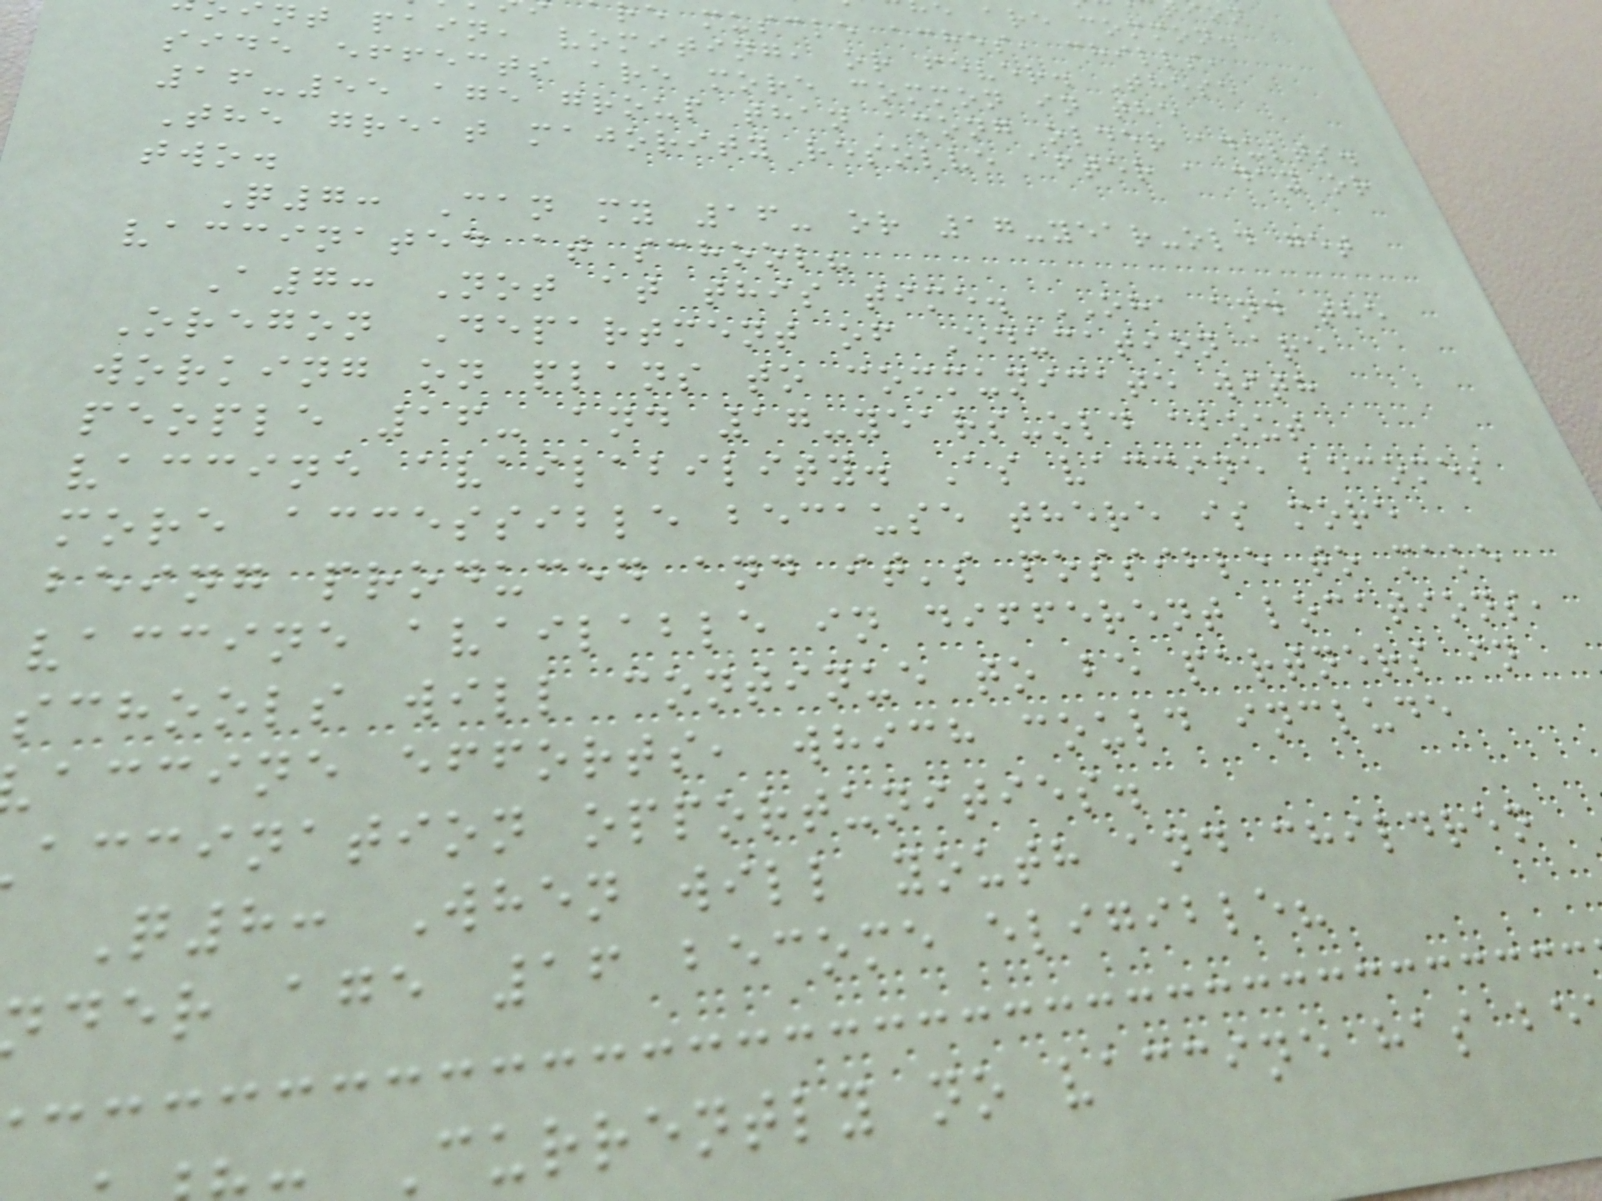e are common.
re muscle aches, chills,
nt pain, vomiting, or fever. These
side effects are more common in the
16-55 age group than among older adults.
The great majority resolve after a day or
two.
Q7: Can my 16- or 17-year-old get
vaccinated at school?
A7: Not at this time. OHA and the
Oregon Department of Education are
working on plans to communicate with
people 16- and 17-years-old about
vaccine availability. As vaccine becomes
more accessible because there is more
being produced and it's possible to make
vaccine available in different locations,
schools will continue to be partners in
accine efforts, which could include
accination opportunities.
Q8: When will youth and children
der age 16 become eligible?
Currently no vaccine has be
